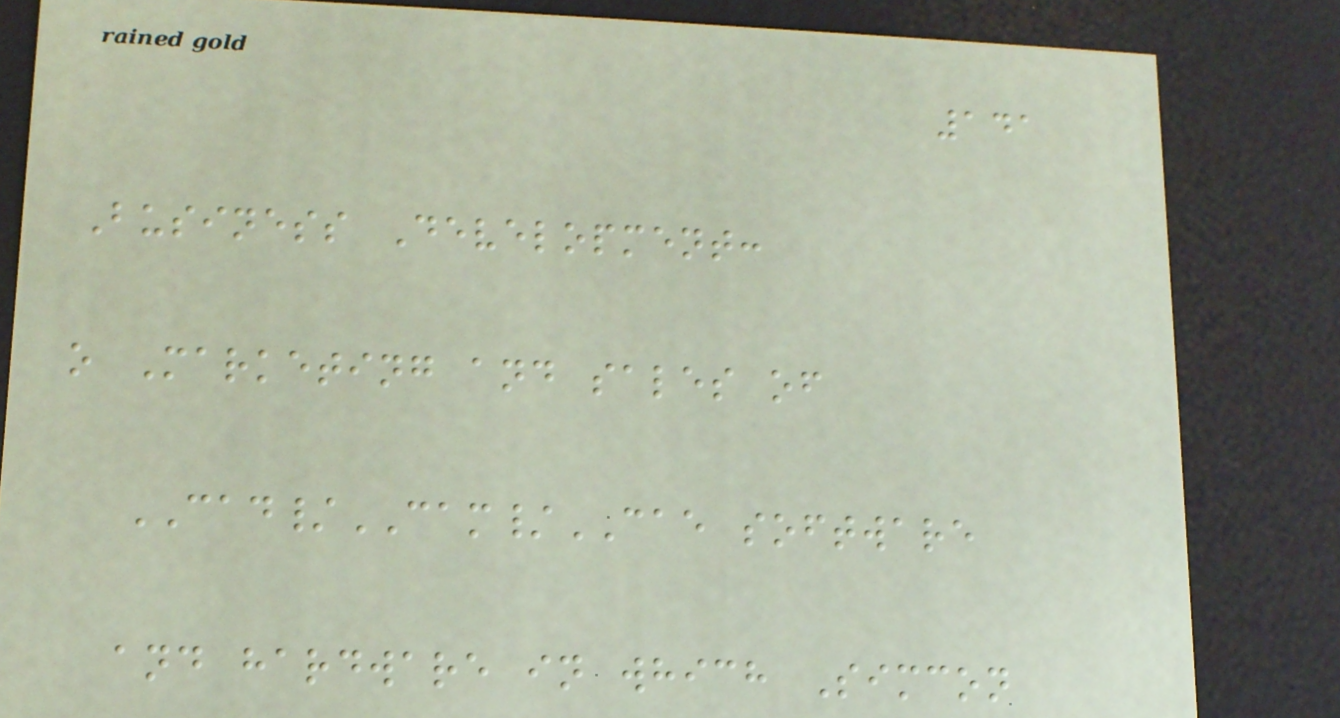141
Business Development:
o Marketing and sales of
CAD/CAM/CAE software
and hardware in which Simcon
